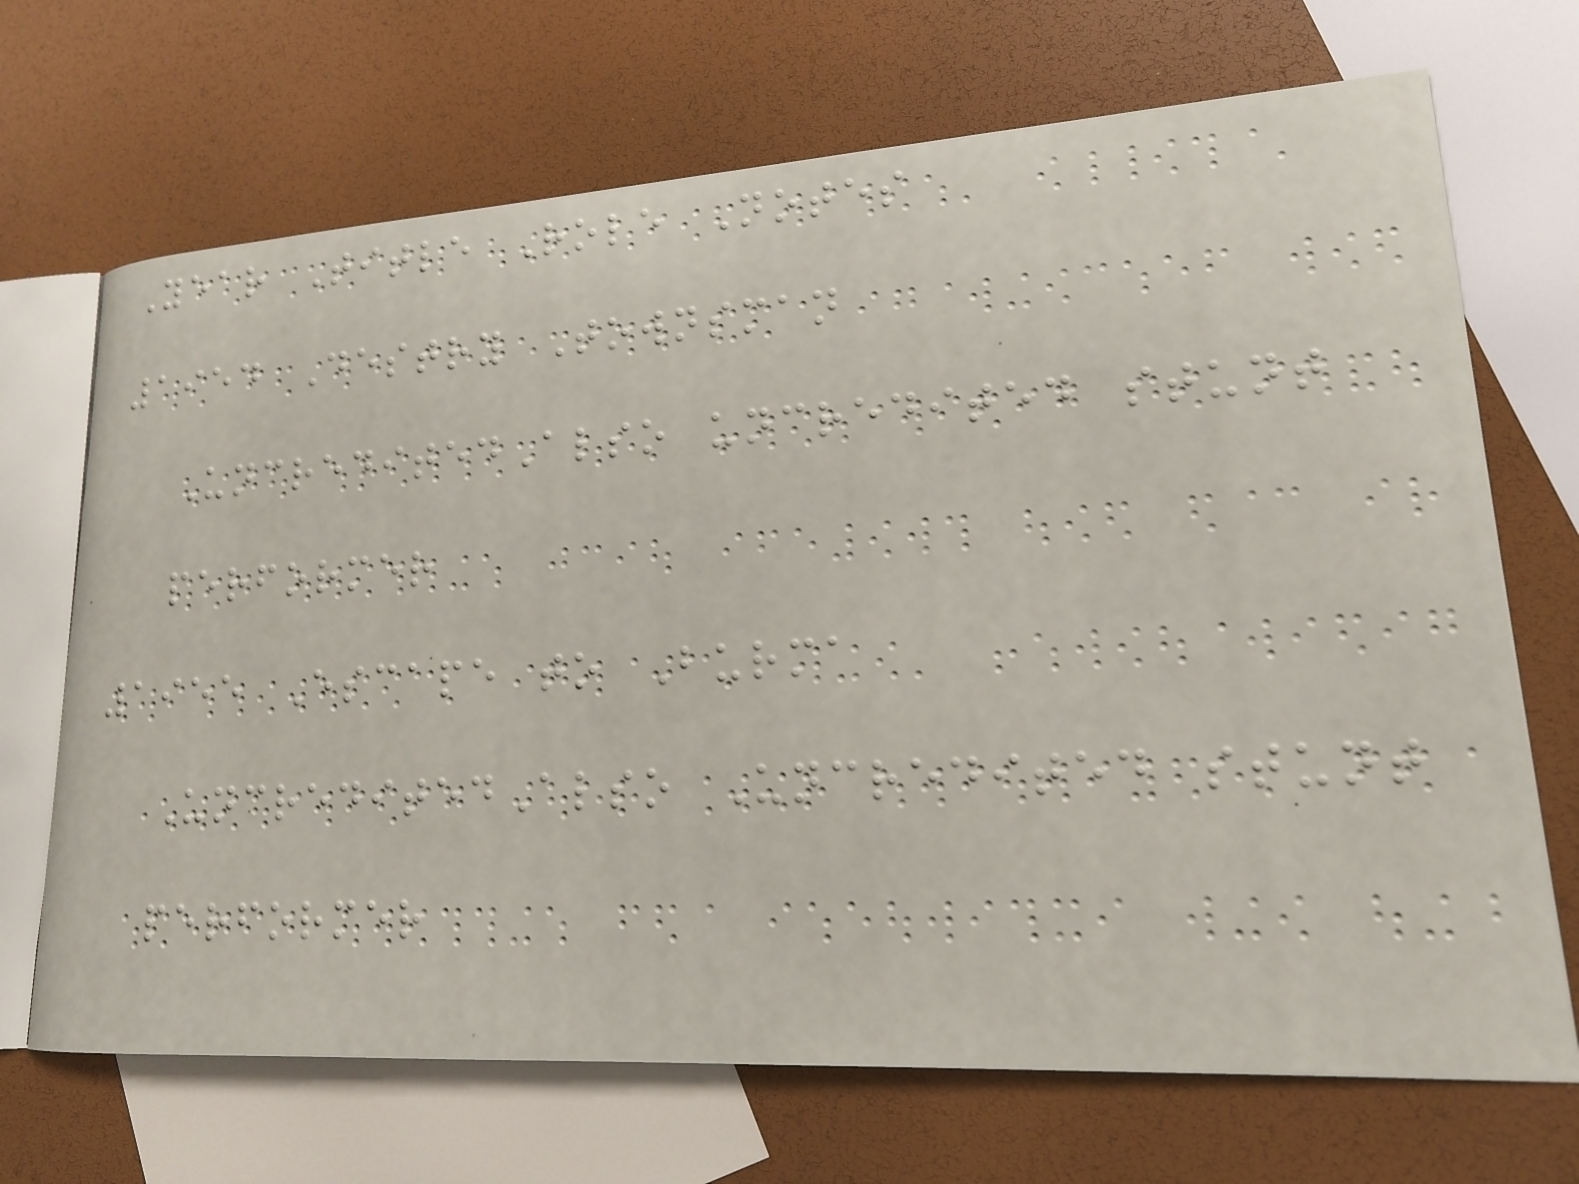Year Title Role Notes
1954 Destry Townsman
UncreditedAlso uncredited stunt
performer
1955 Escape to Burma
UncreditedAlso Uncredited stunt
performer
